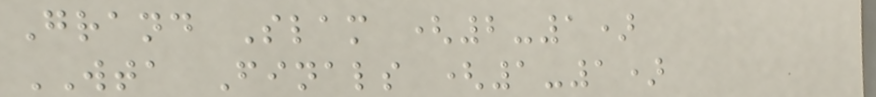Grand Slam (2-1)
WTA Finals (1-1)
